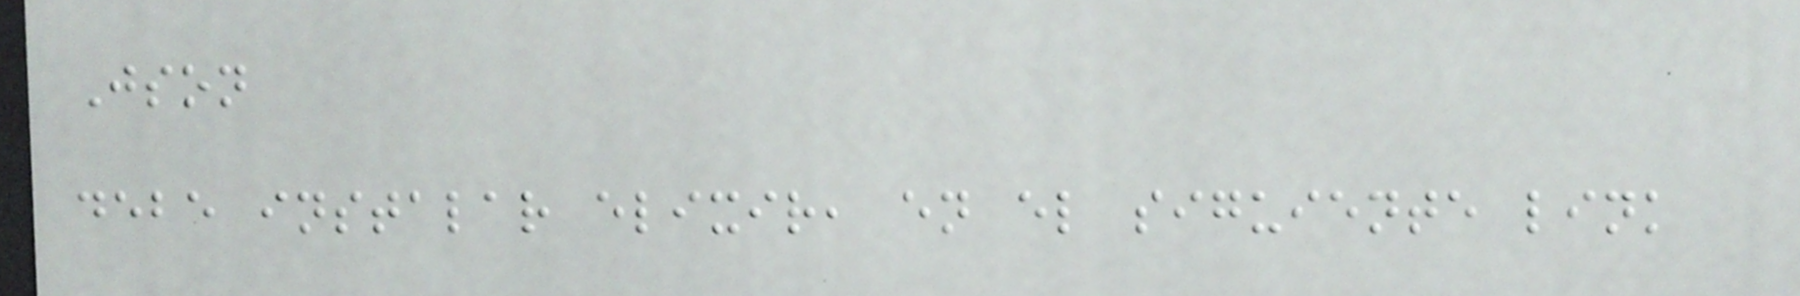Json
debe instalar elixir, en el siguiente link
